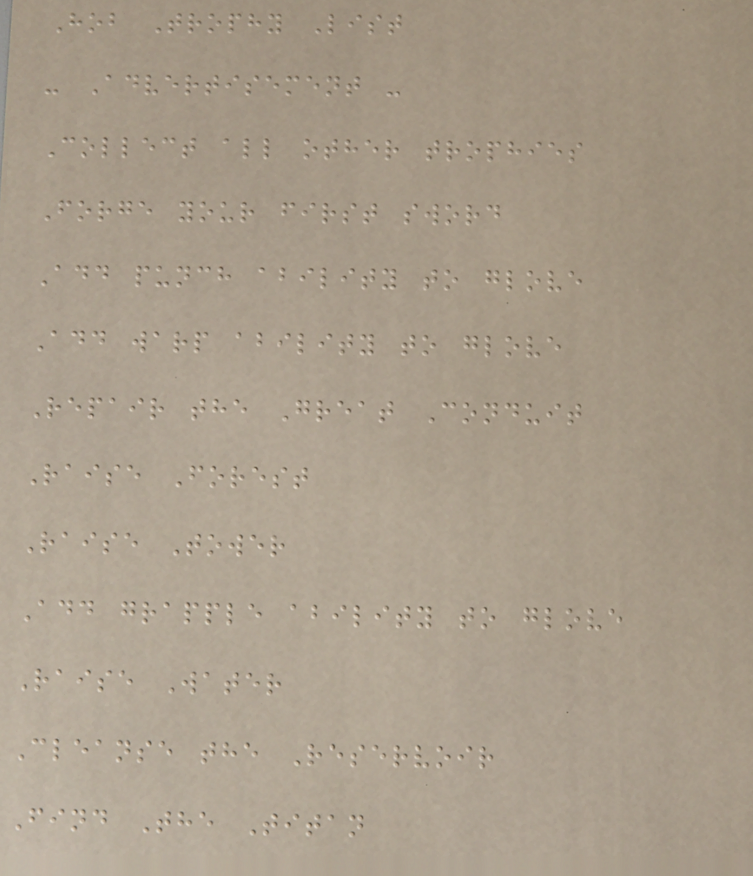Hob Trophy List
- Advertisement -
Collect all other trophies
Forge your first sword
Add punch ability to glove
Add warp ability to glove
Repair the Great Conduit
Raise Forest
Raise Tower
Add grapple ability to glove
Raise Water
Cleanse the Reservoir
Find The Titan
